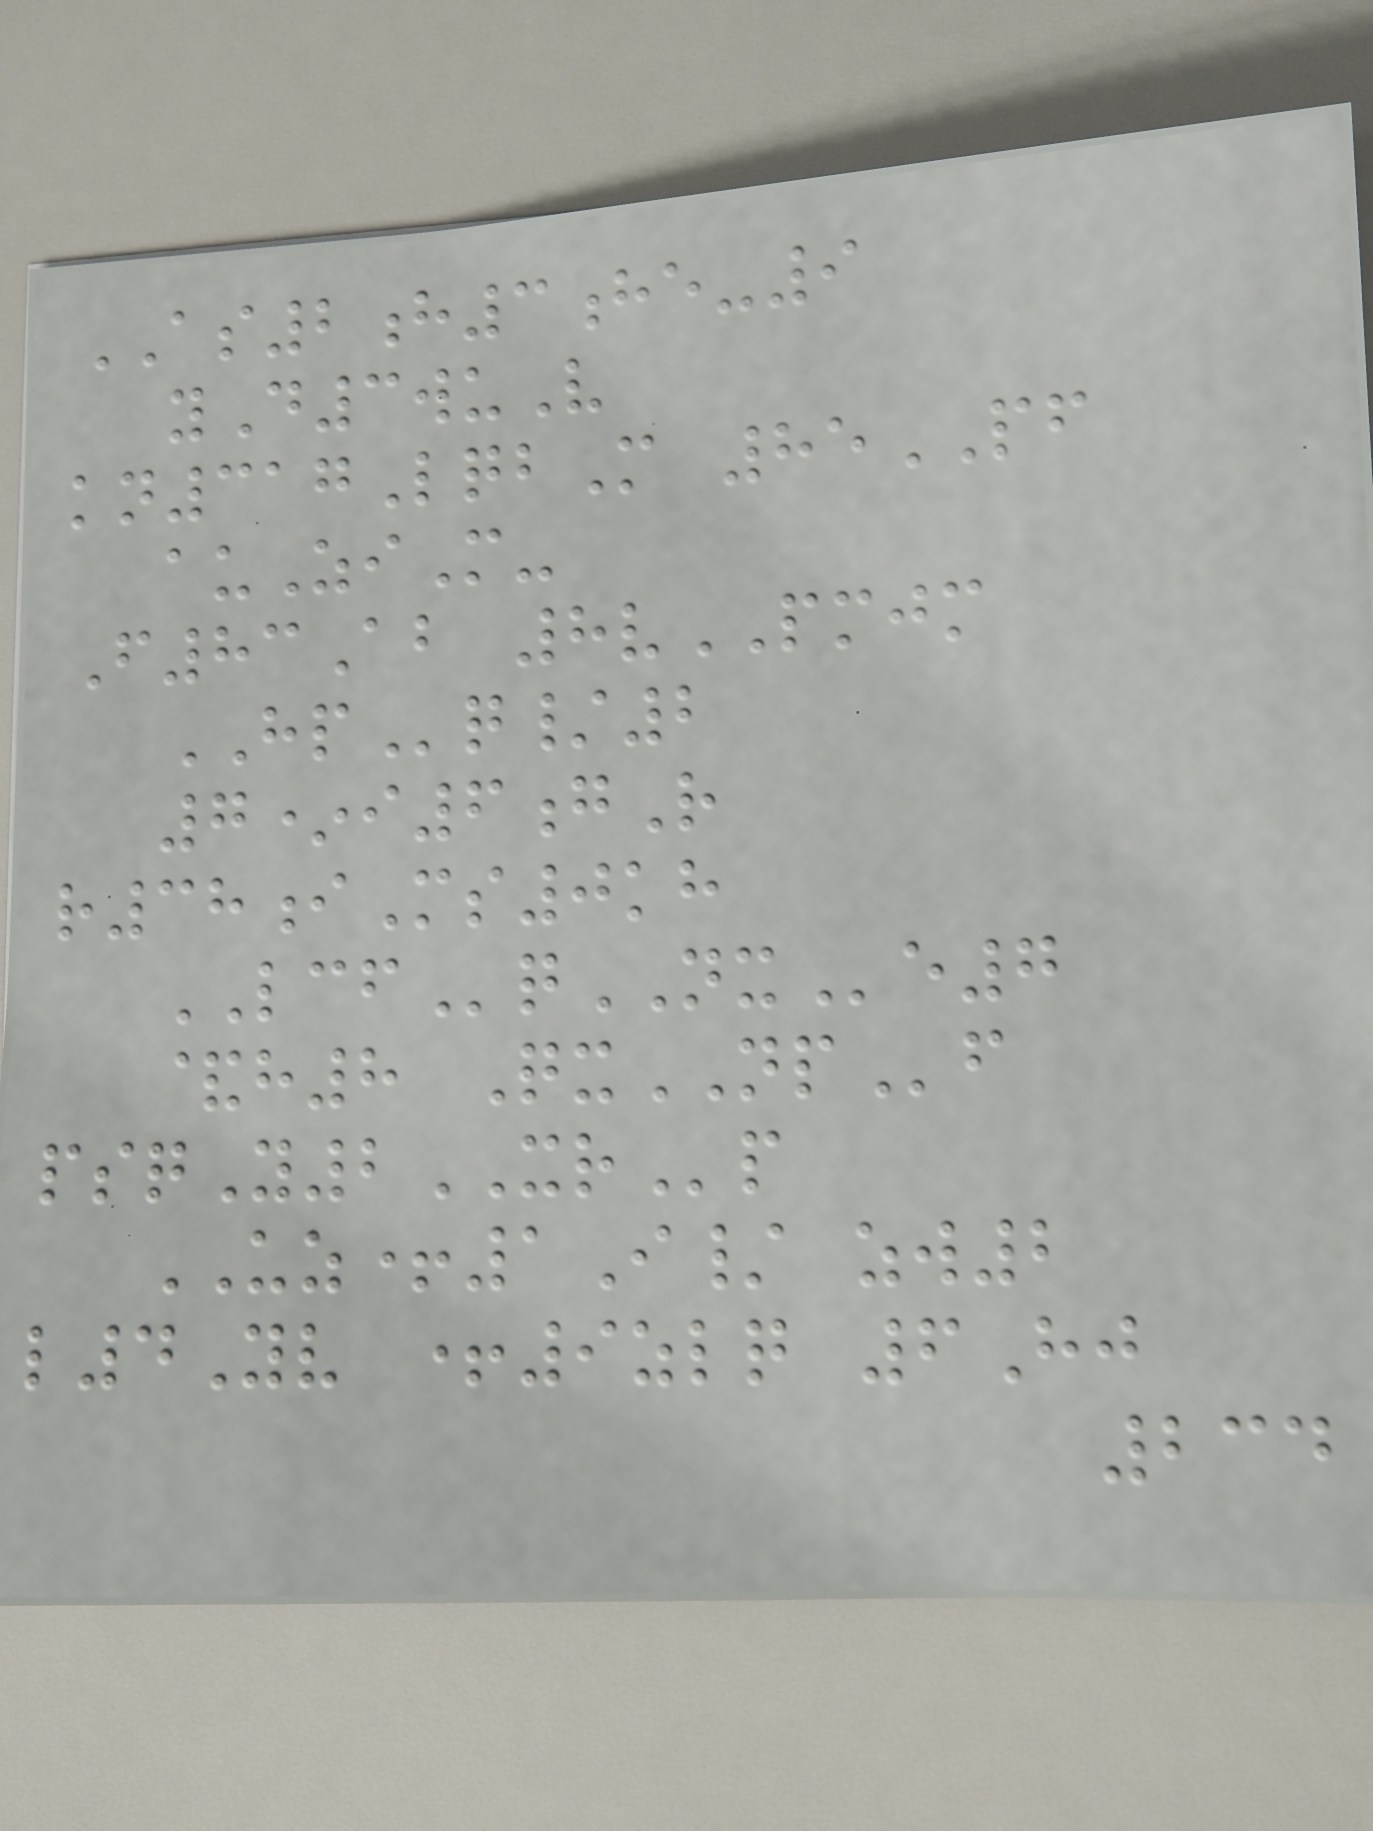AS2h3he-9
yD3wuV
kn317LqbM 85PF
auZiM-
F83Ab 8vPMJM
HPq/2
7*i6gR
r38iMs0kh
LCFqNXe7
&h8 QxNPf
psqY2XRp
UZ+1I/ zw2
l4Yv +9zlq 6Hj
234
